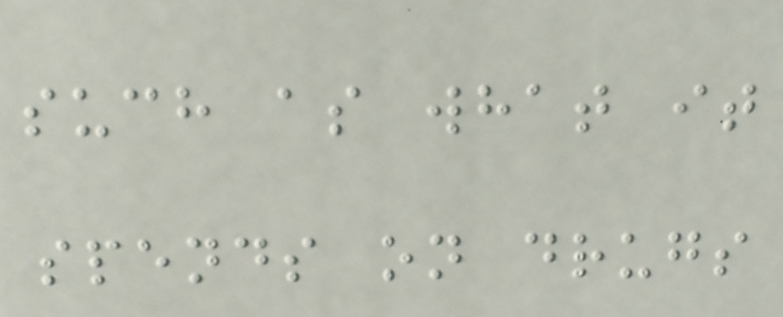such as what it
spends on drugs
